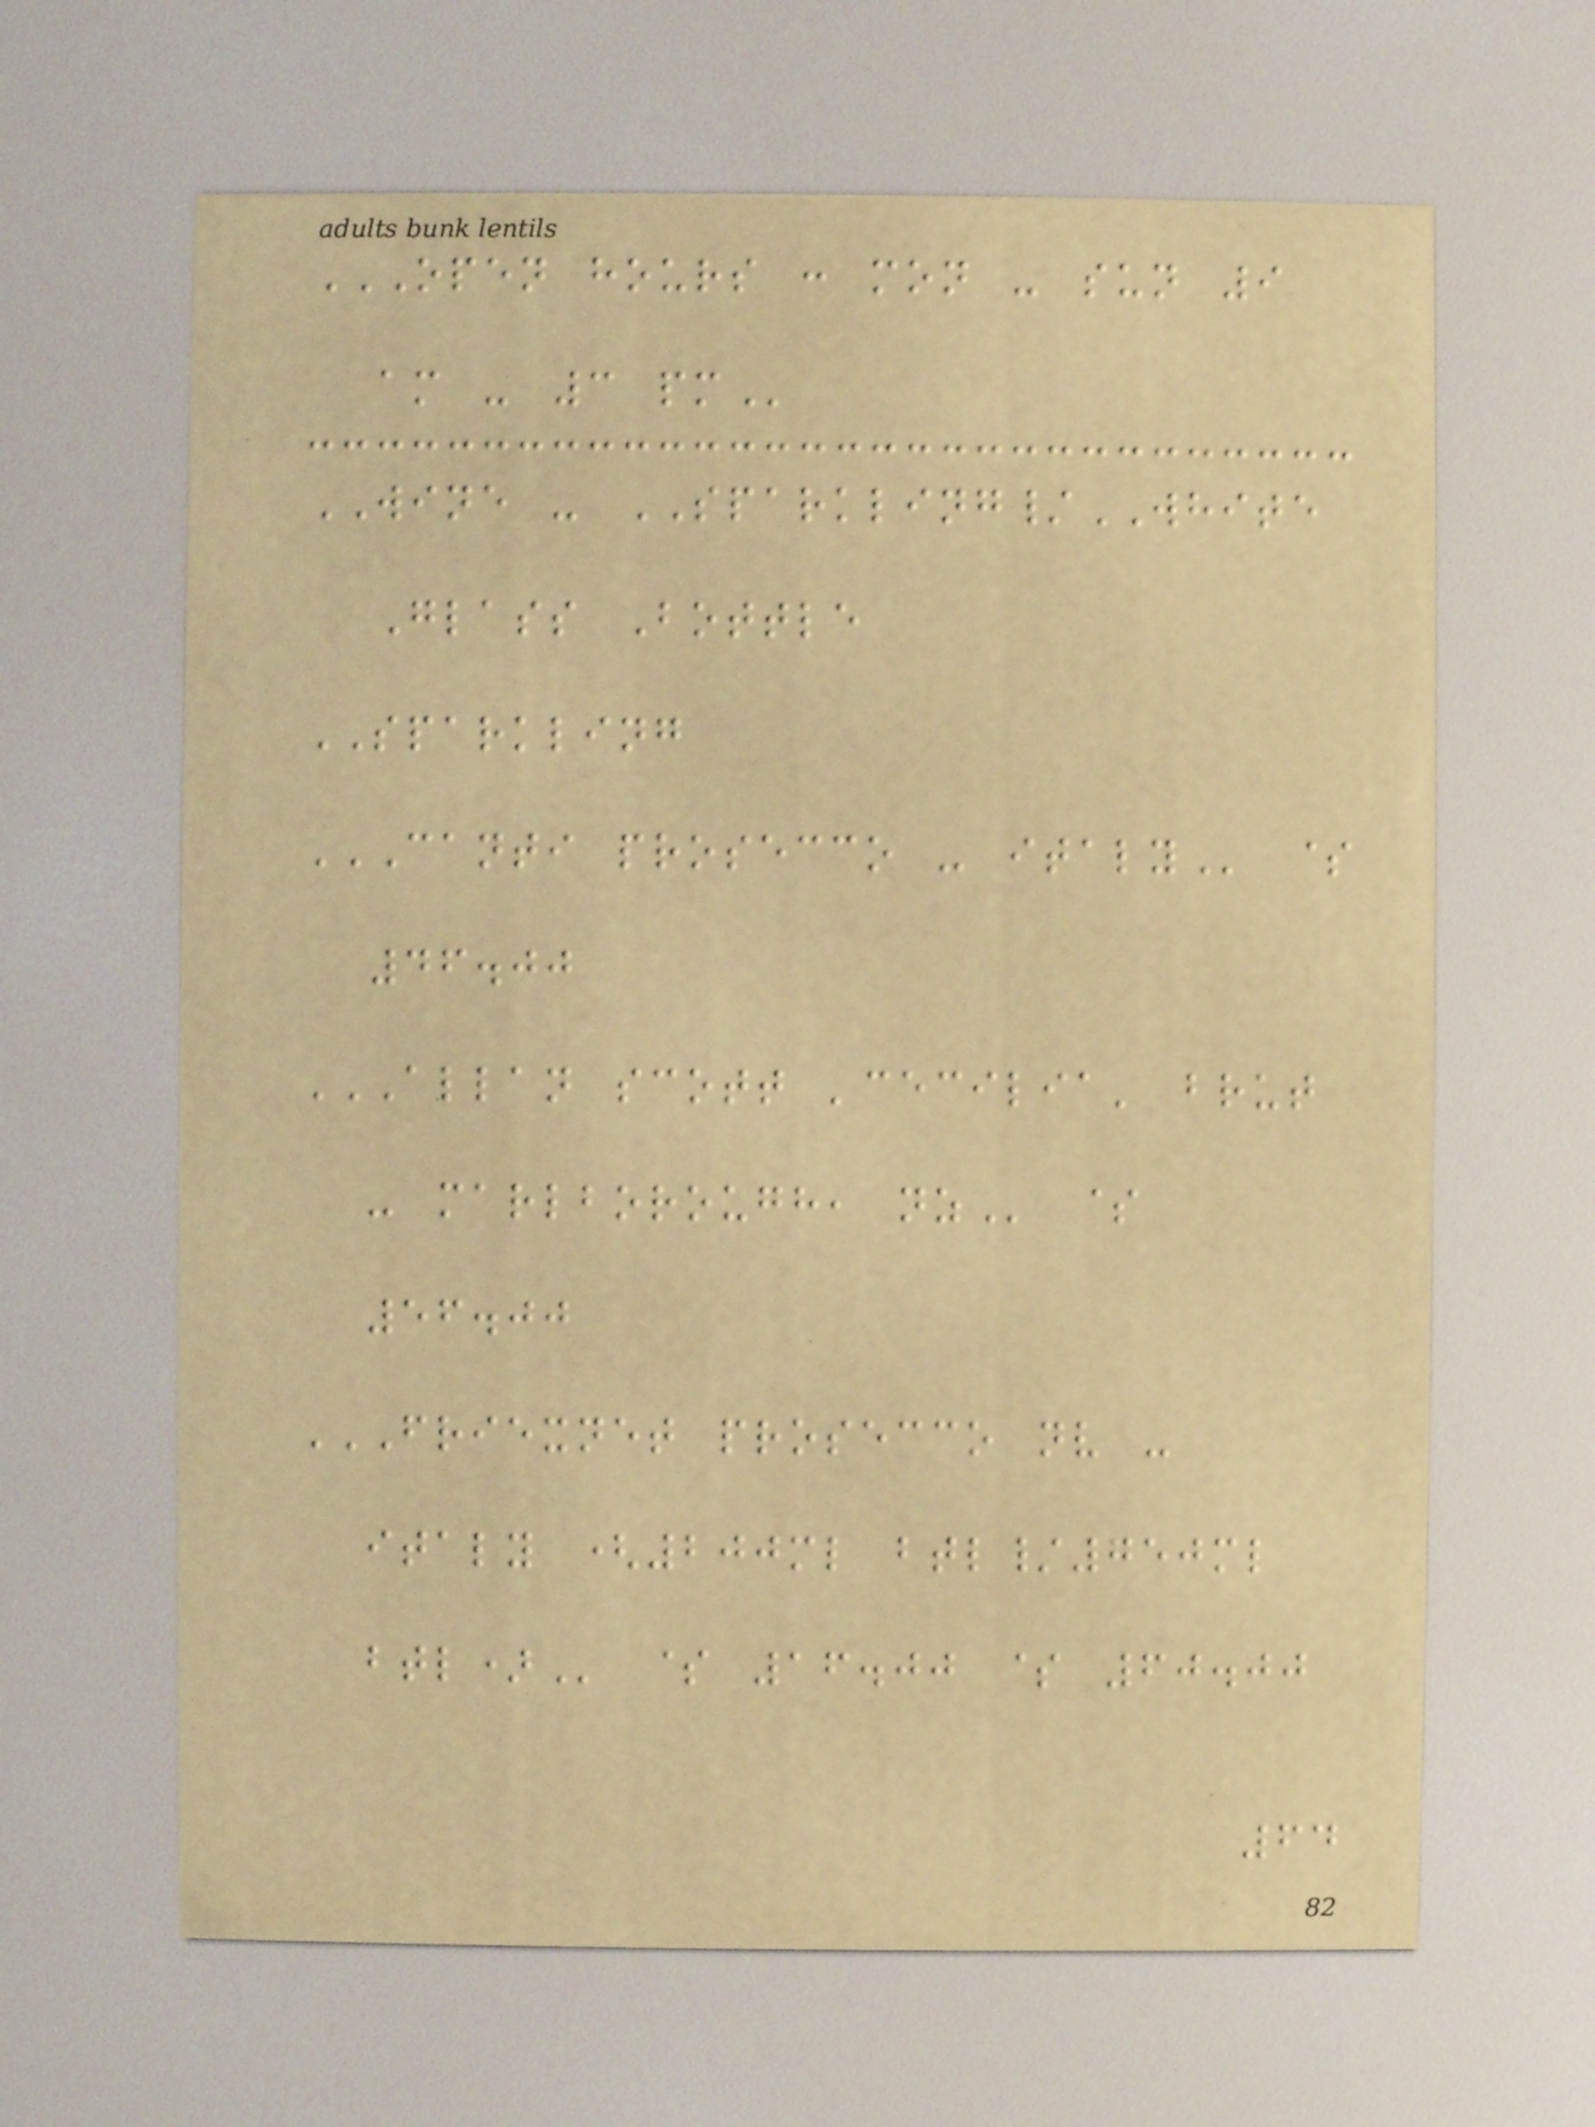OPEN HOURS : MON - SUN 9
AM - 3 PM
WINE - SPARKLING/WHITE
Glass Bottle
SPARKLING
CANTI PROSECCO - ITALY $
46.00
ALLAN SCOTT 'CECILIA' BRUT
- MARLBOROUGH, NZ $
56.00
FRIEXNET PROSECCO NV -
ITALY (200ML BTL/750ML
BTL) $ 16.00 $ 60.00
64
